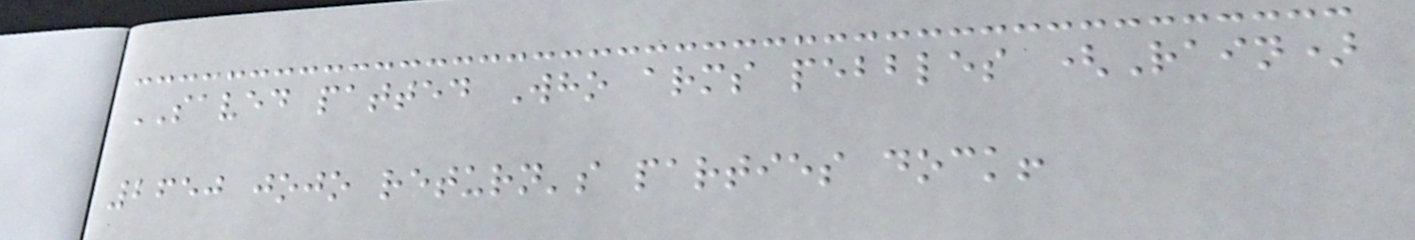SAVED patted Who arms pebbles (Rain)
2650 jojo return's parties dock!
